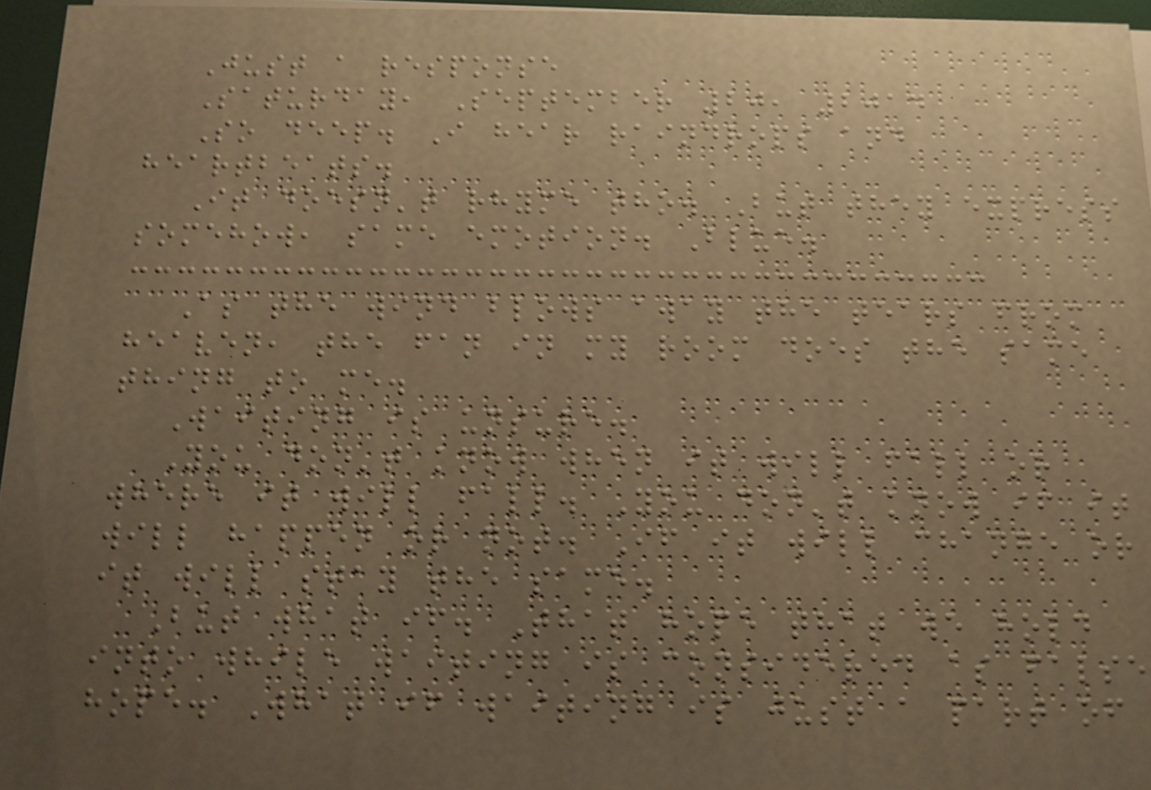Just a response
Saturday, September 20, 2014
So deep. I hear raindrops and
heartbeats.
It doesn't rhyme tho. But they express
somehow, same emotion. Blue.
As the wind blows away the tears from
heaven, the fan in my room does the same
thing to me.
Waiting is unsure.
You don't know when it will fall or
where it will fall. You don't know if it
will happen or not. If it will change or
it will stay the same.
But what if. That hope that we hold
into while waiting is considered as false
hope. What if waiting is just a part of
